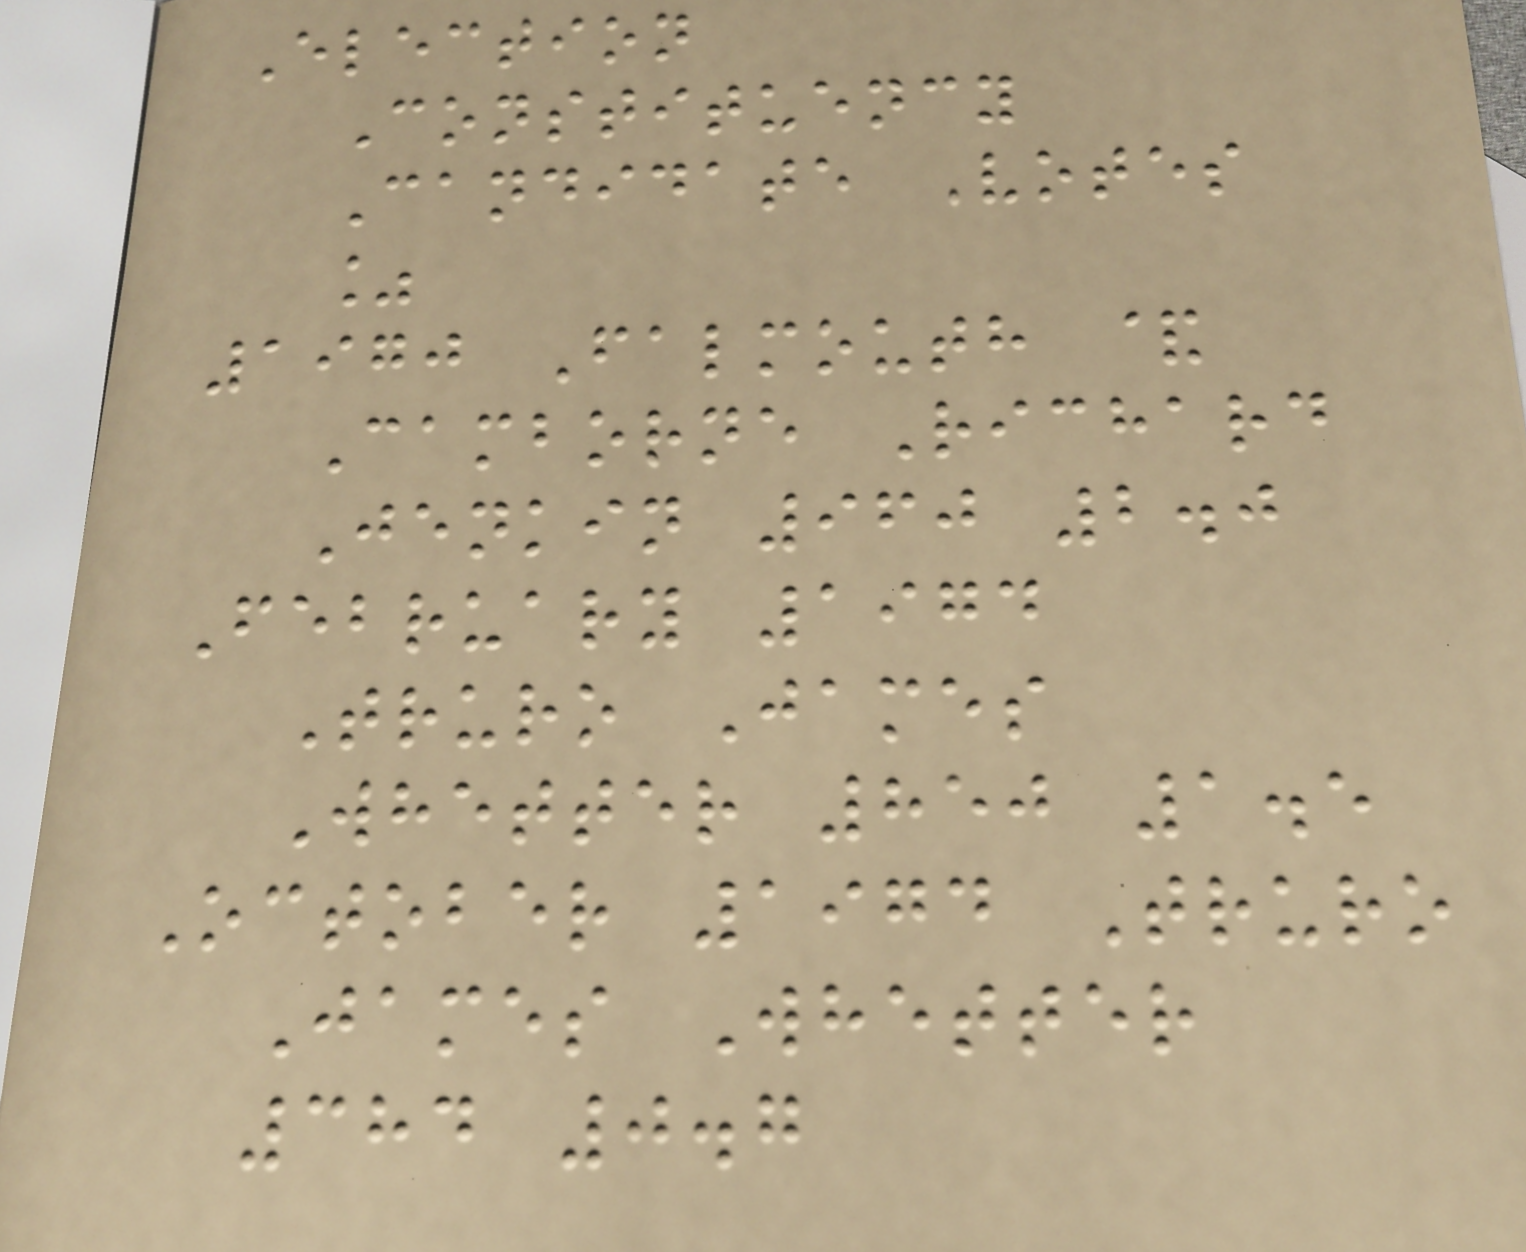Election
Constituency
Candidate Votes
%
1970 Falmouth &
Camborne Richard
Jenkin 960 2.0
February 1974
Truro James
Whetter 850 1.5
October 1974 Truro
James Whetter
384 0.7
